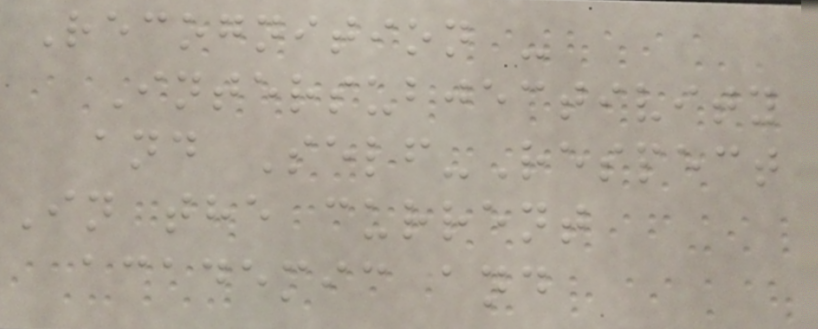Recognition -
Intersubjectivity
and Self-Respect
In the current
academic and
